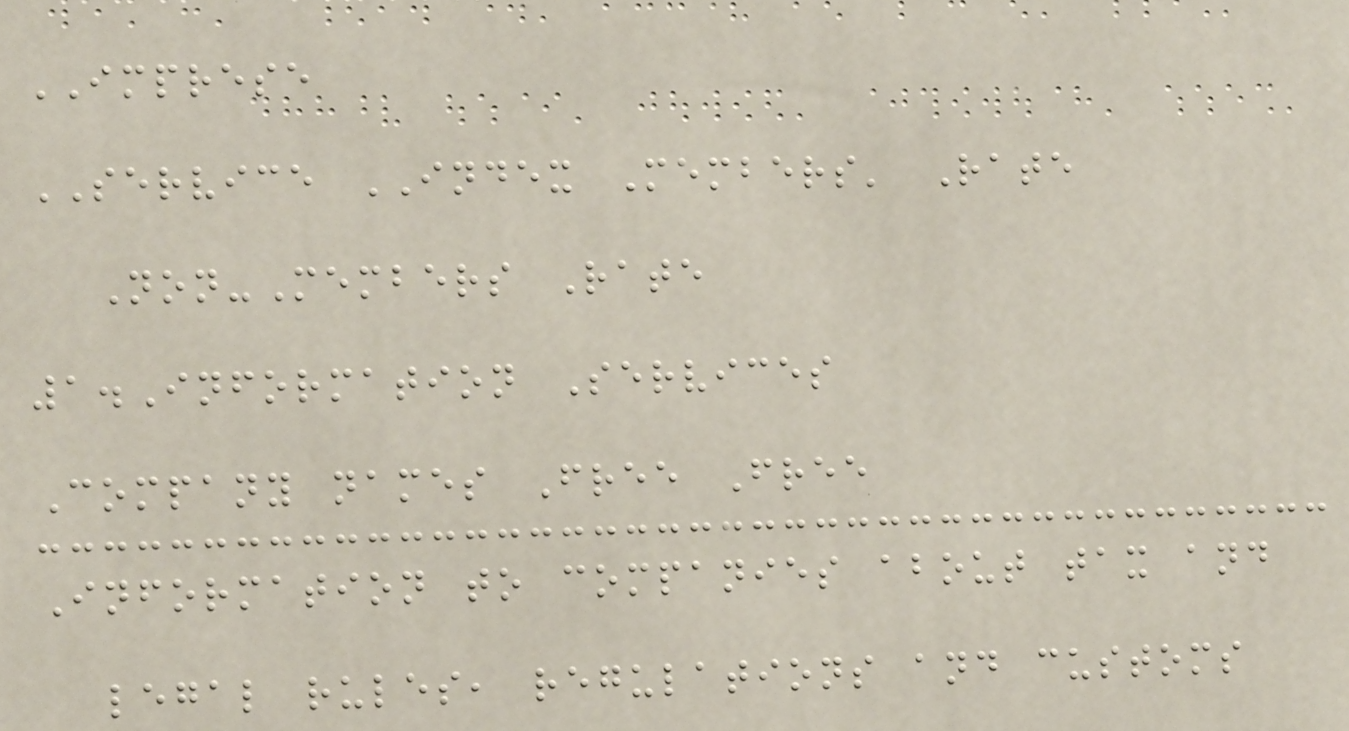IMPRESE
SERVICE INDEX Members' Rate
Non-Members Rate
1.Information Services
Company names Free Free
Information to companies about tax and
legal rules, regulations and customs
